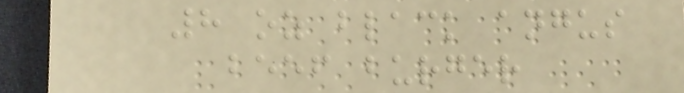8 oz black angus
beef burger
